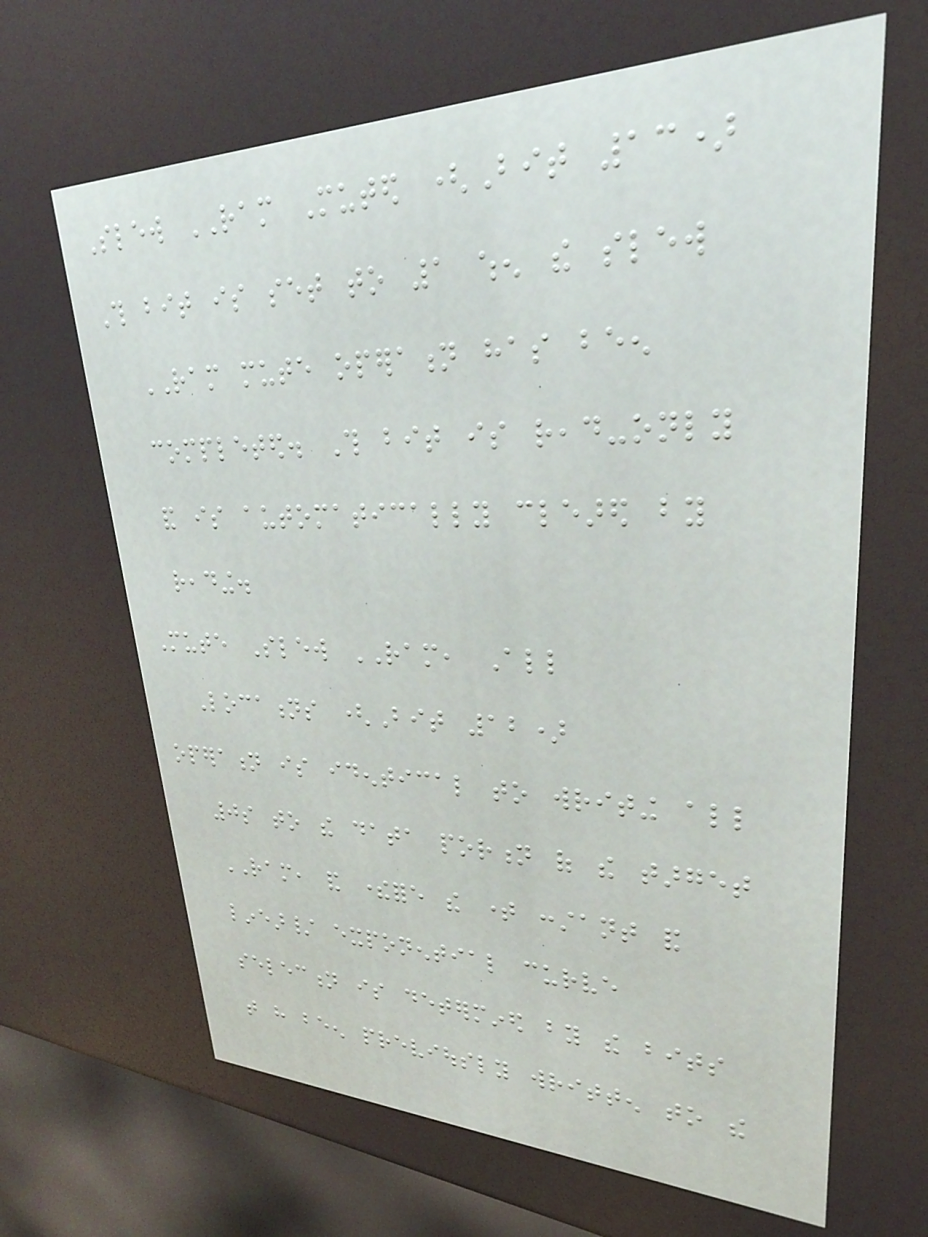Slew RAM Muted (Bit 13)
This bit is set to 1 when the slew
RAM mute operation has been
completed. This bit is read-only
and is automatically cleared by
reading.
Mute Slew RAM, All
Locations (Bit 12)
operation is identical to writing all
0s to the data portion of the target
RAM, and therefore the time constant and
linear/ exponential curve
selection is determined by the bits
that have been previously written to the
